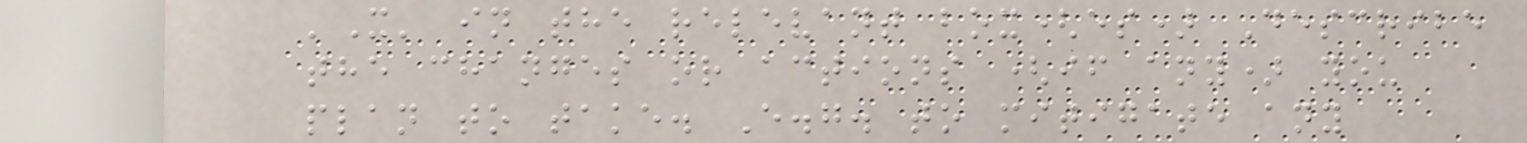'X' in the relevant box(es) Describe
the changes or actions (if any) you
plan to take. E.g. to mitigate any
